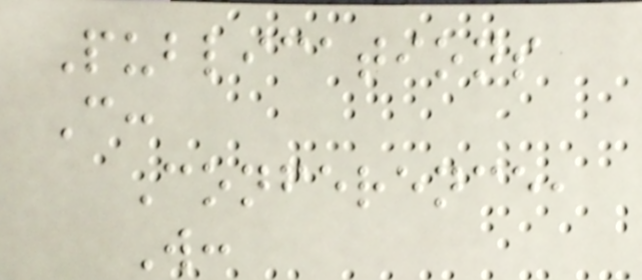Publications
C:
Conference,
W:
